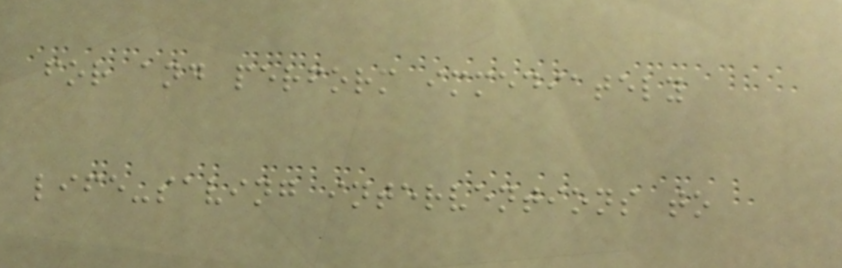for and perform immediately
life-saving interventions to
